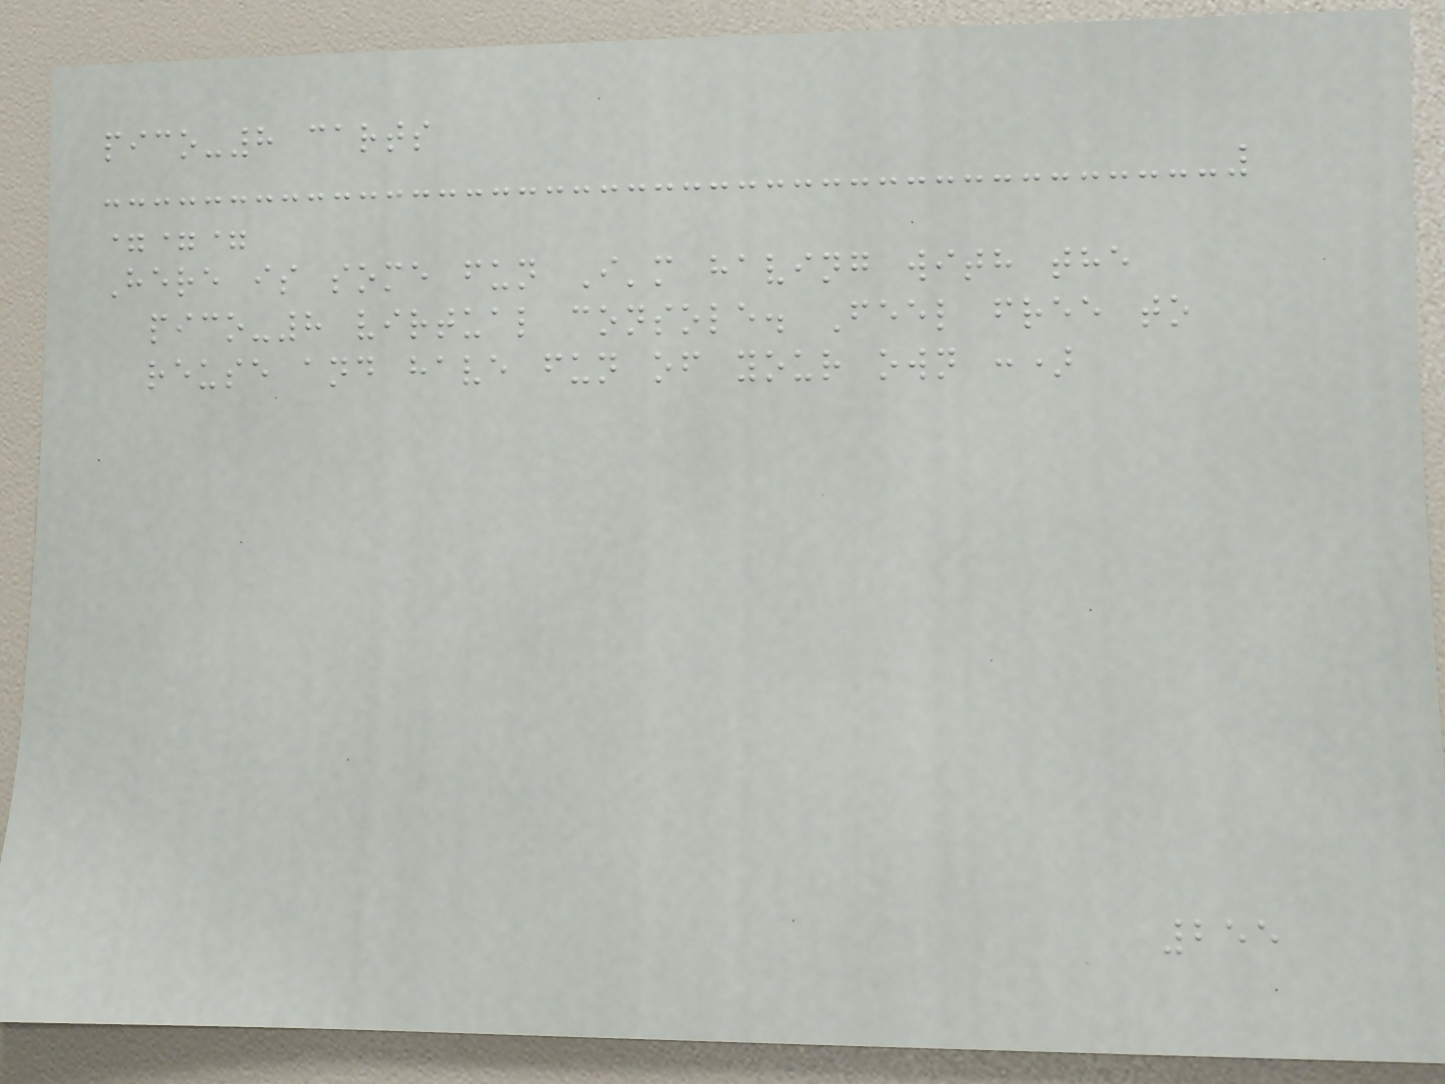pico-8 carts
===
Here is some fun I'm having with the
pico-8 virtual console. Feel free to
reuse and have fun of your own :)
255
